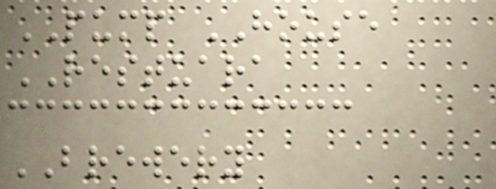PUMP HOUSE
RESTUARA
BREWERY
